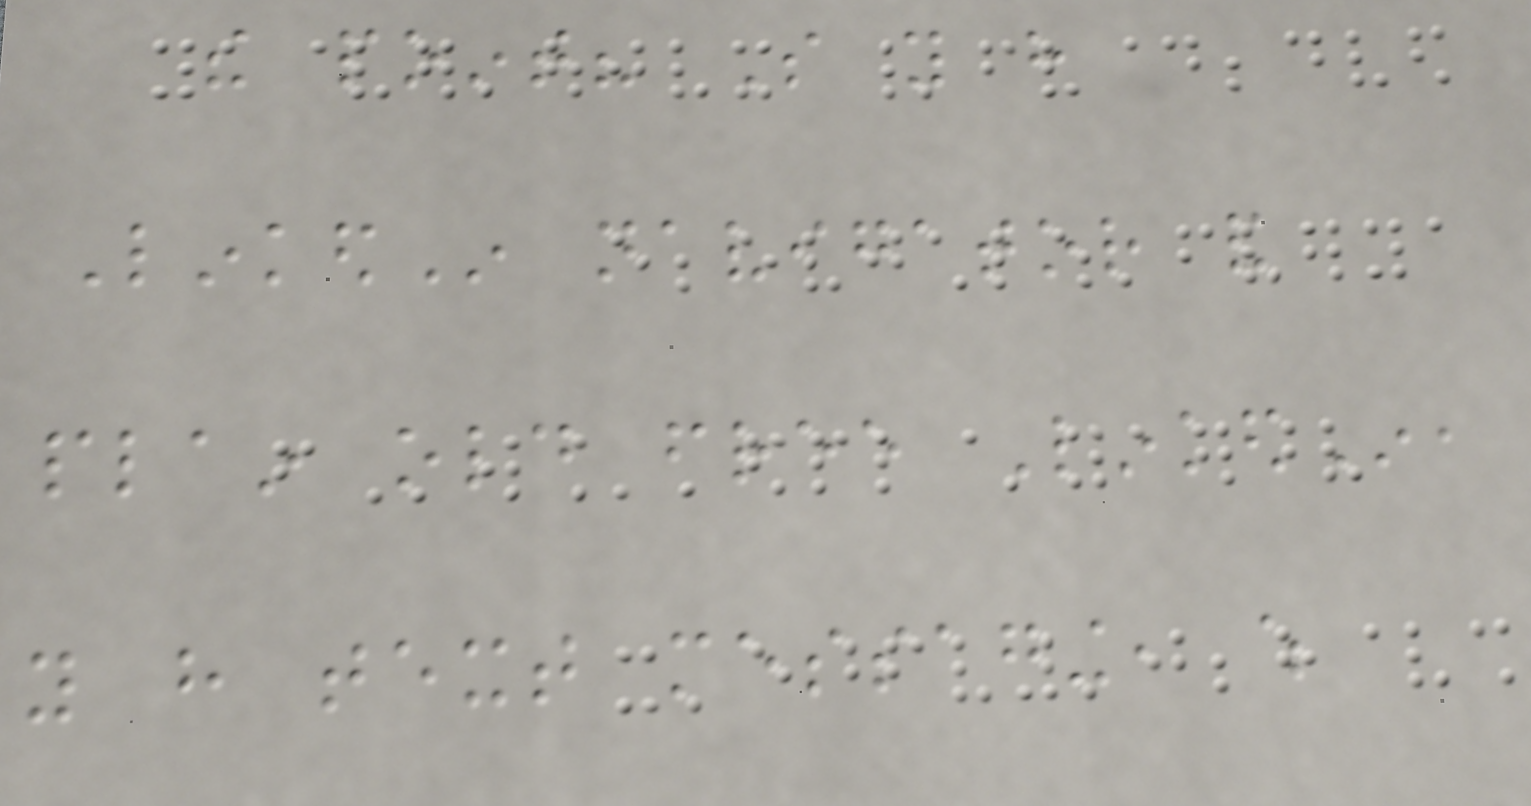the point? So you have
LinkedIn navigator and
plain old free LinkedIn,
you have text messaging, which
